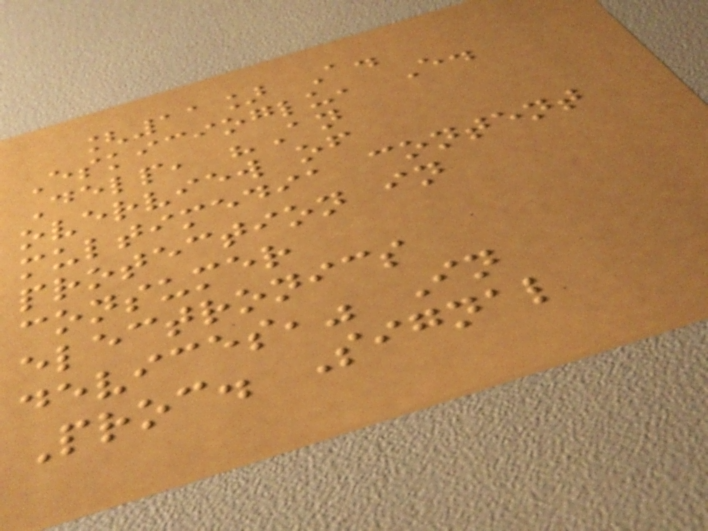[11] A.
Eskicioglu, E.
Delp, "An
overview of
multimedia content
protection in
consumer
electronics
devices," In
Proc. Signal
